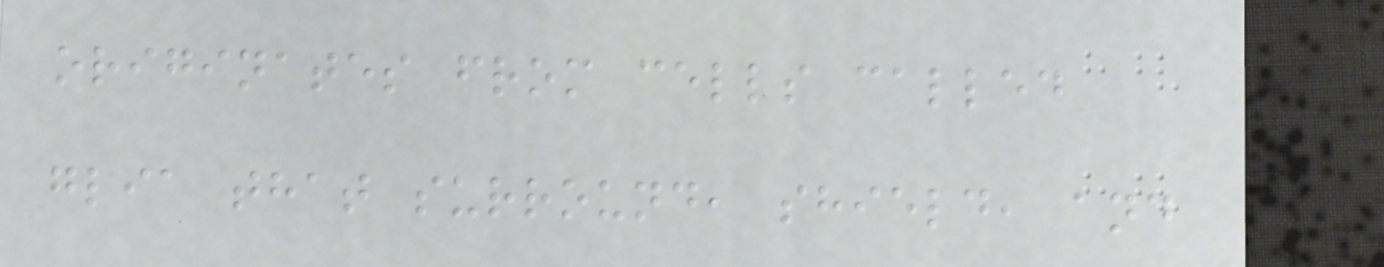originates from cells called
glia that surround, shield, and
